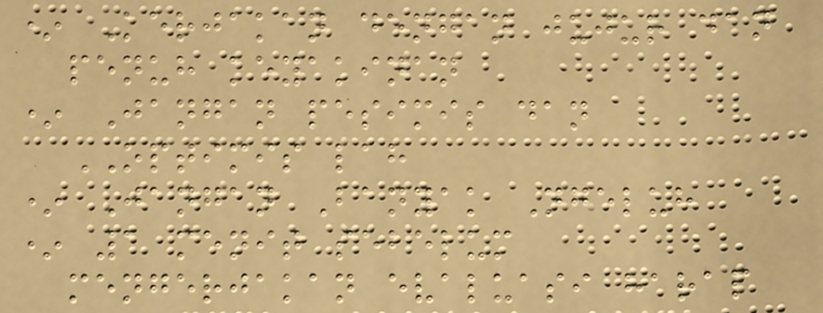* Kerjakan dengan jujur dan
penuh keyakinan
* Jangan pesimis dan
OPTIMIS lah
* Jangan Banyak Ngeluh
* 1 menit sebelum
mengerjakan evaluasi harap
